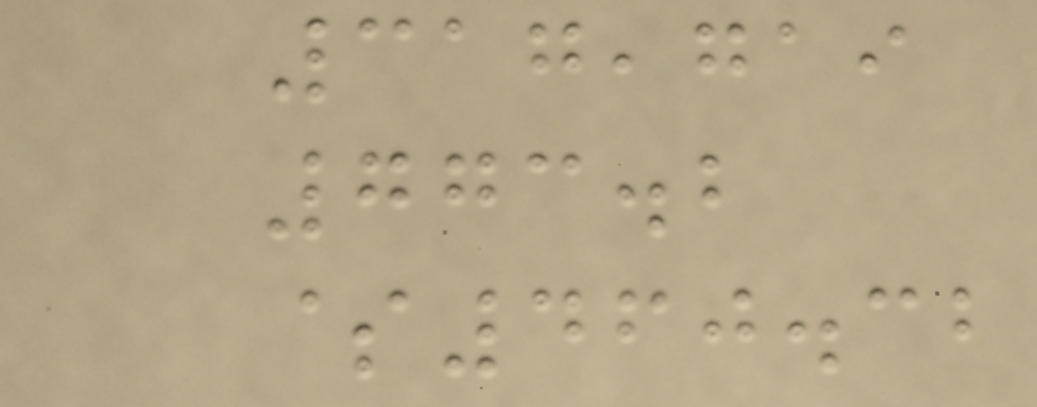317,719
773.2
$460.32
